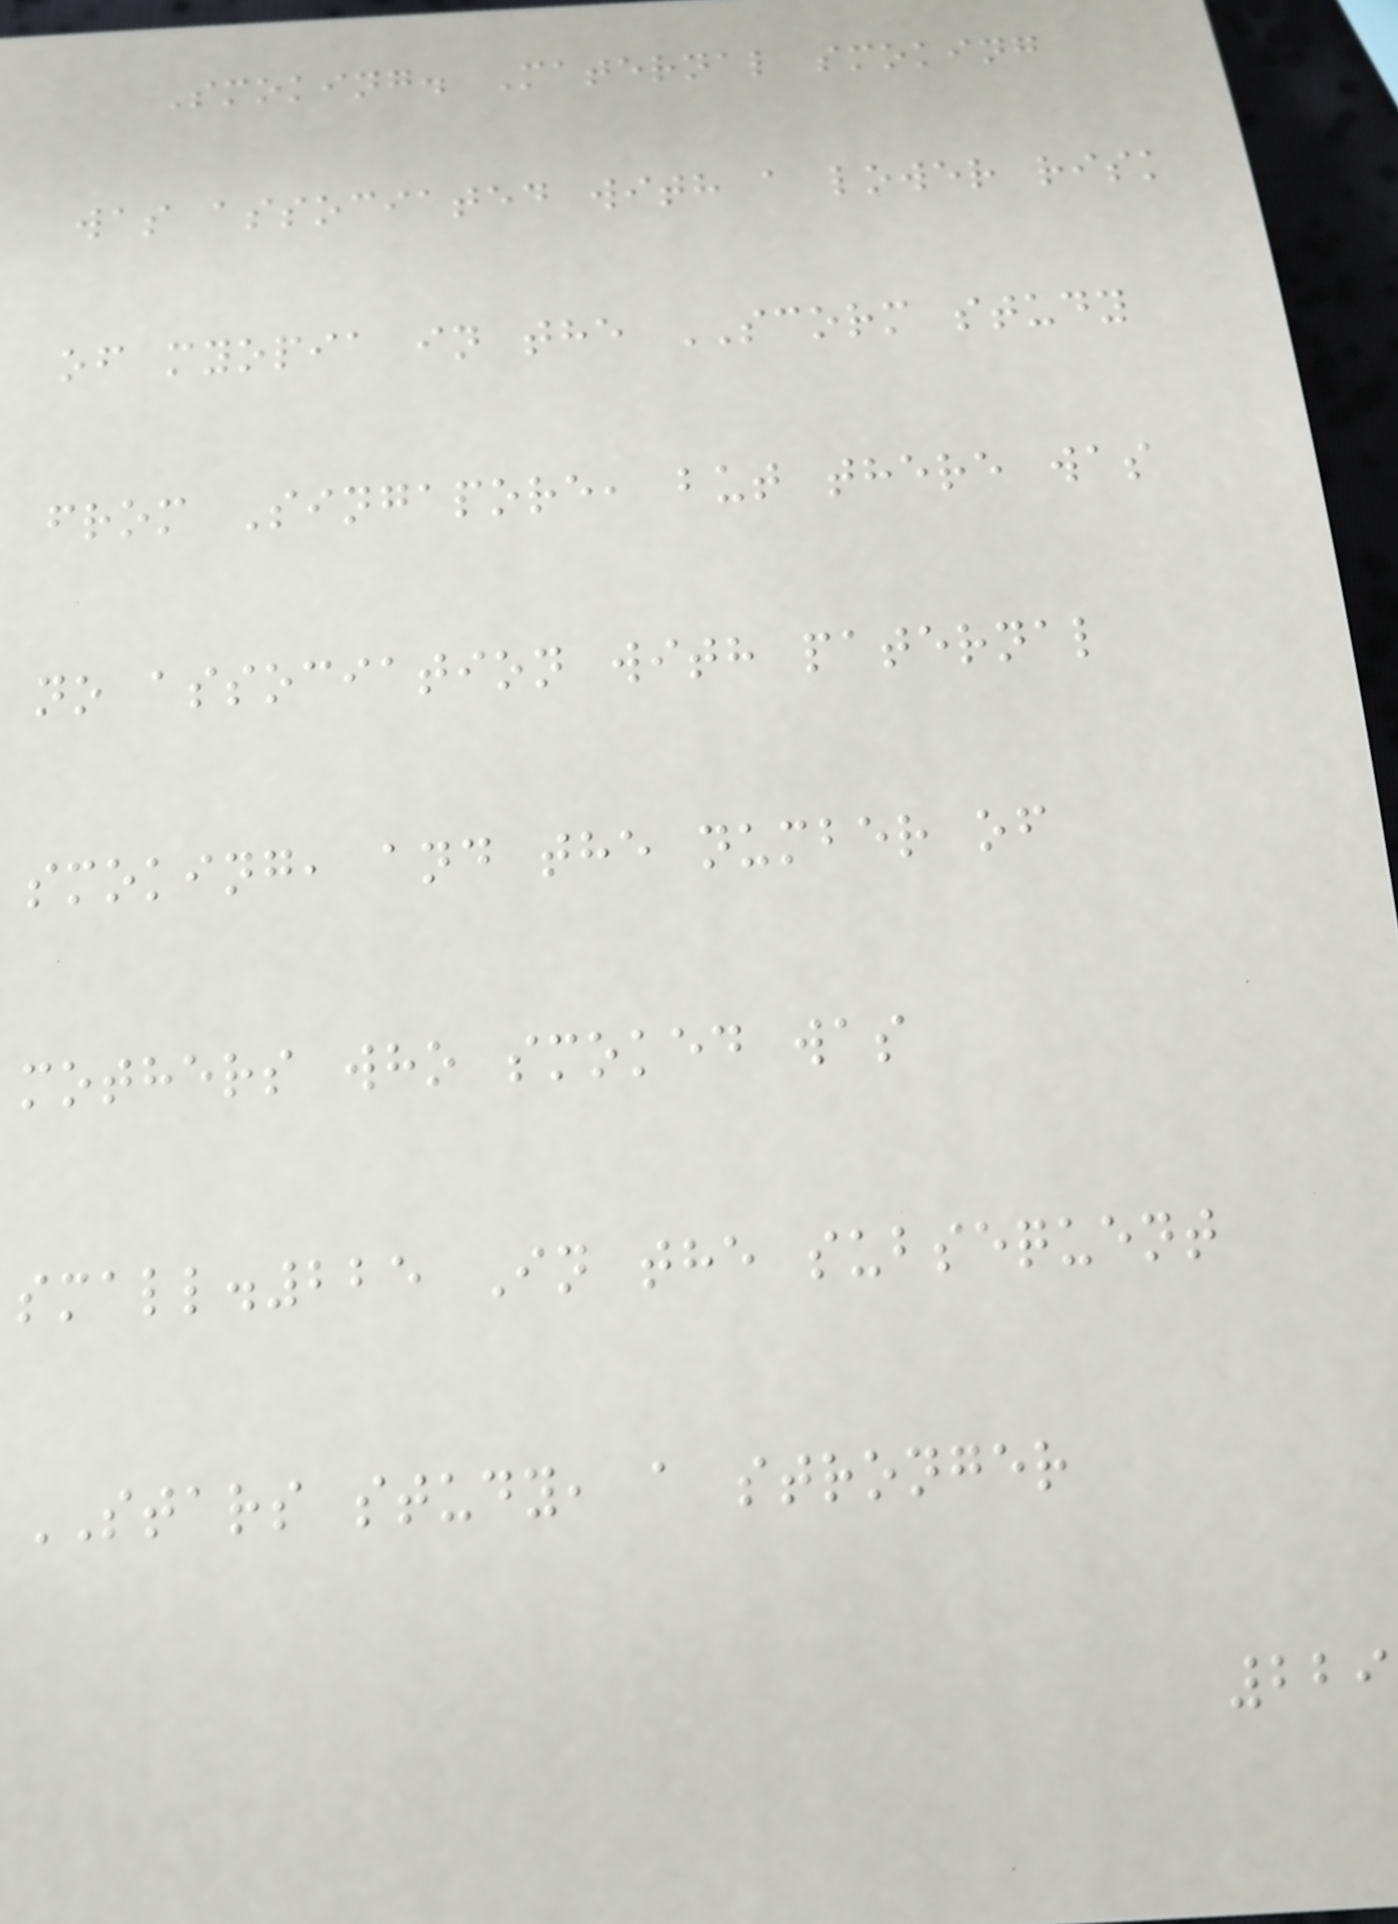Smoking. Maternal smoking
was associated with a lower risk
of myopia in the SCORM study
from Singapore, but there was
no association with paternal
smoking, and the number of
mothers who smoked was
small.225 In the subsequent
STARS study, a stronger
229
